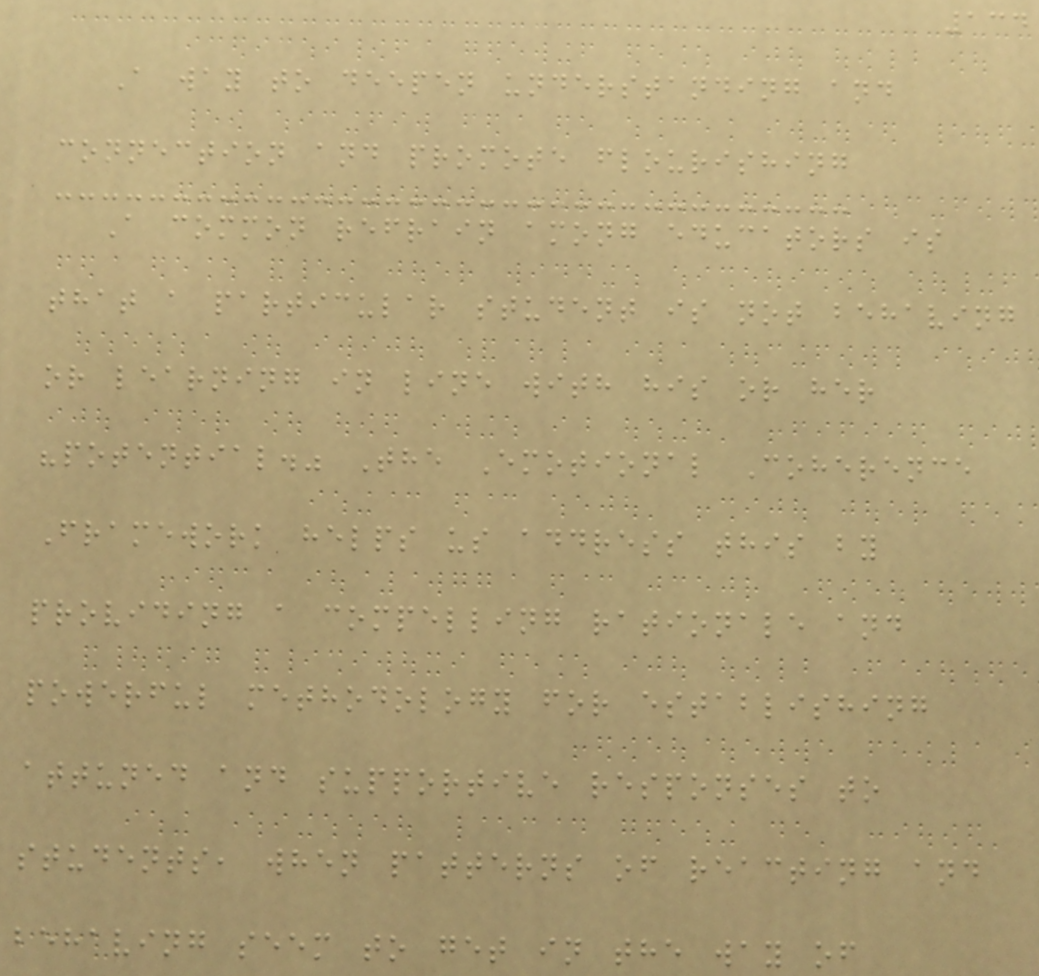134
A way to deepen understanding and
connection and promote flourishing
A common refrain among educators is
that a particular student is not behaving
or learning in line with his or her
"potential." The Emotional Coherence
Framework helps us address this by
providing a compelling rationale and
powerful methodology for establishing
attuned and supportive responses to
students, when patterns of reacting and
behaving seem to get in the way of
